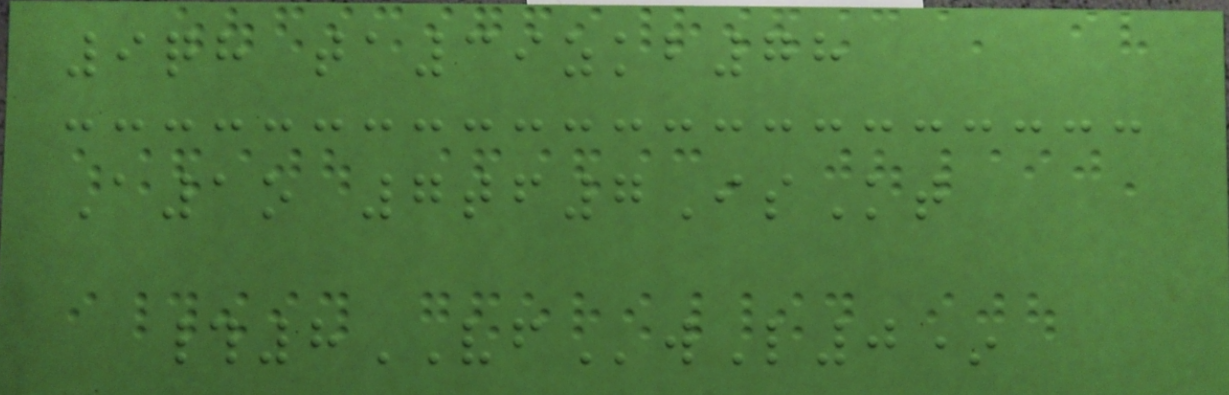9qh ta39zkb78
A1o 7tf7IsKt
#8VFwL0*
